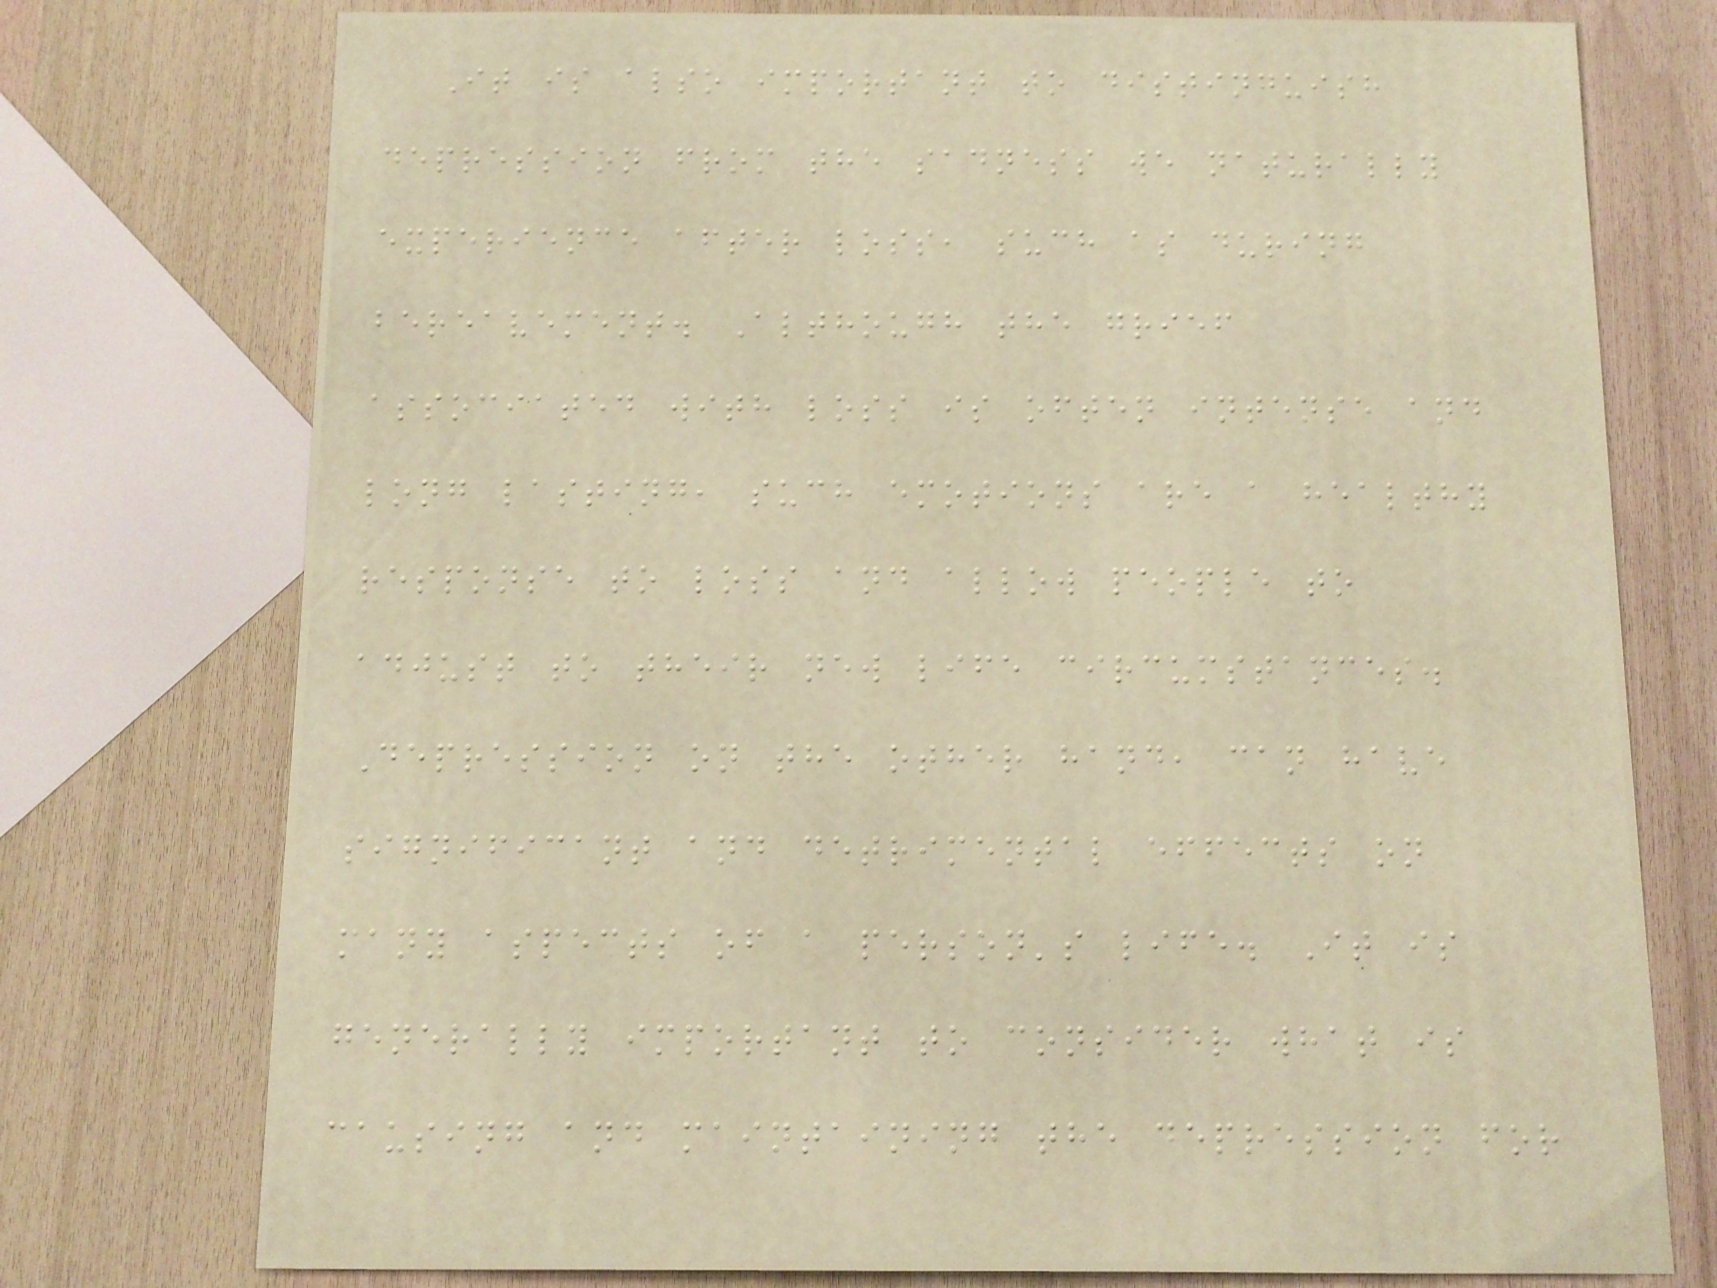It is also important to distinguish
depression from the sadness we naturally
experience after loss, such as during
bereavement. Although the grief
associated with loss is often intense and
long lasting, such emotions are a healthy
response to loss and allow people to
adjust to their new life circumstances.
Depression on the other hand, can have
significant and detrimental effects on
many aspects of a person's life. It is
generally important to consider what is
causing and maintaining the depression for
